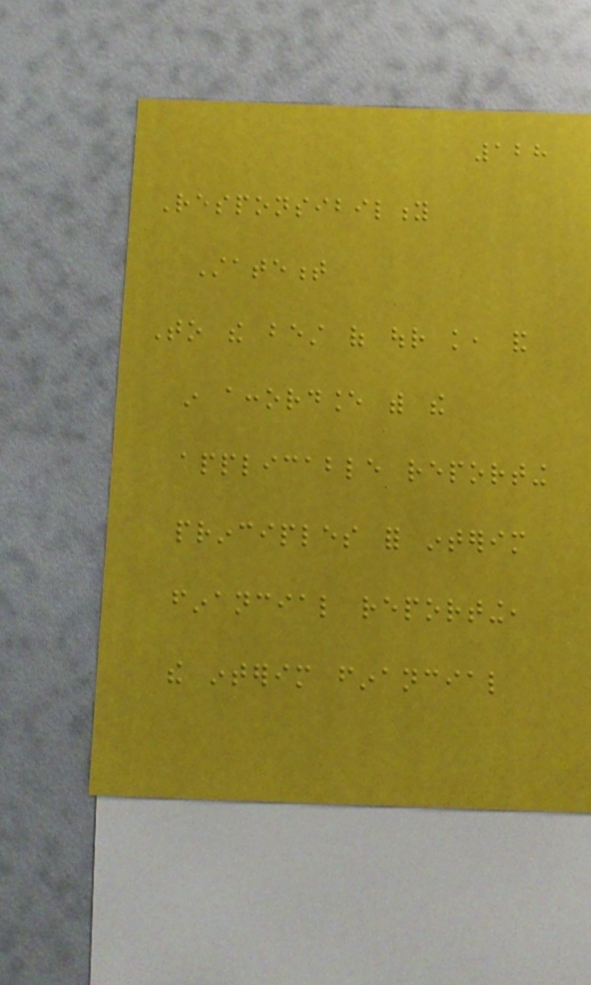128
Responsibility
Statement
To the best of our knowledge, and
in accordance with the
applicable reporting
principles for interim
financial reporting,
the interim financial
